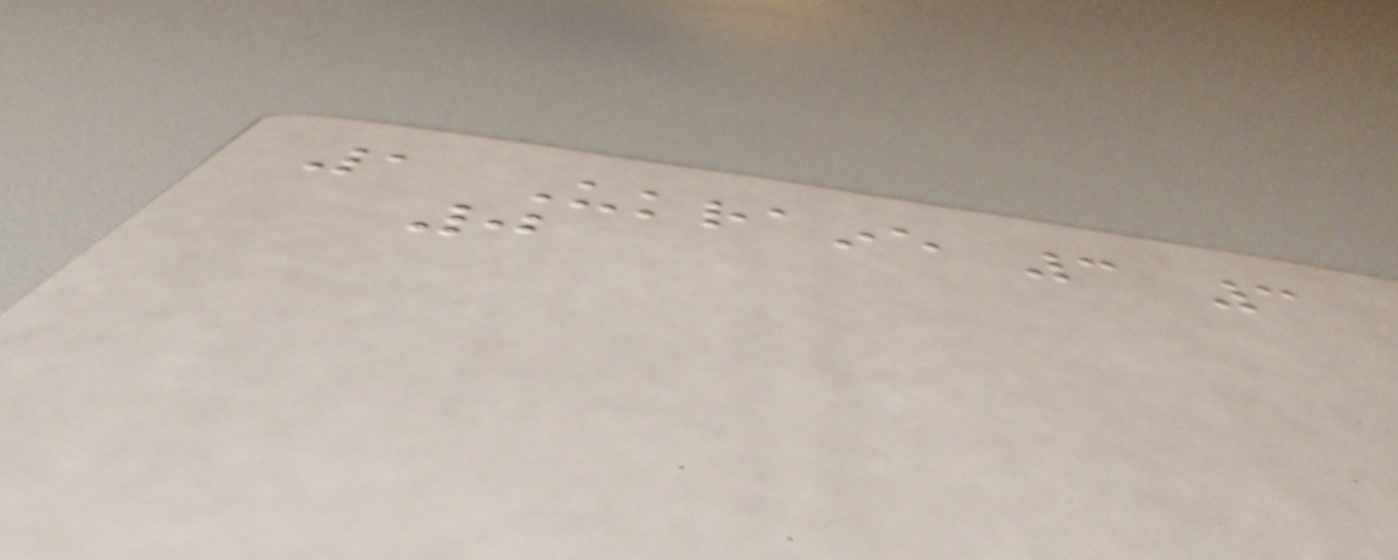1 Ukraine 3 3
0
